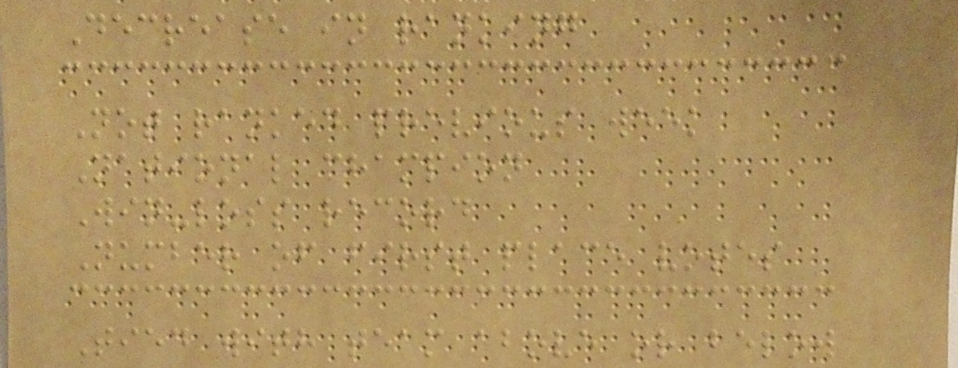Decrease in ranking
Not ranked previous week
National champion
Win-loss record
Number of first place votes
Tied with team above or below
